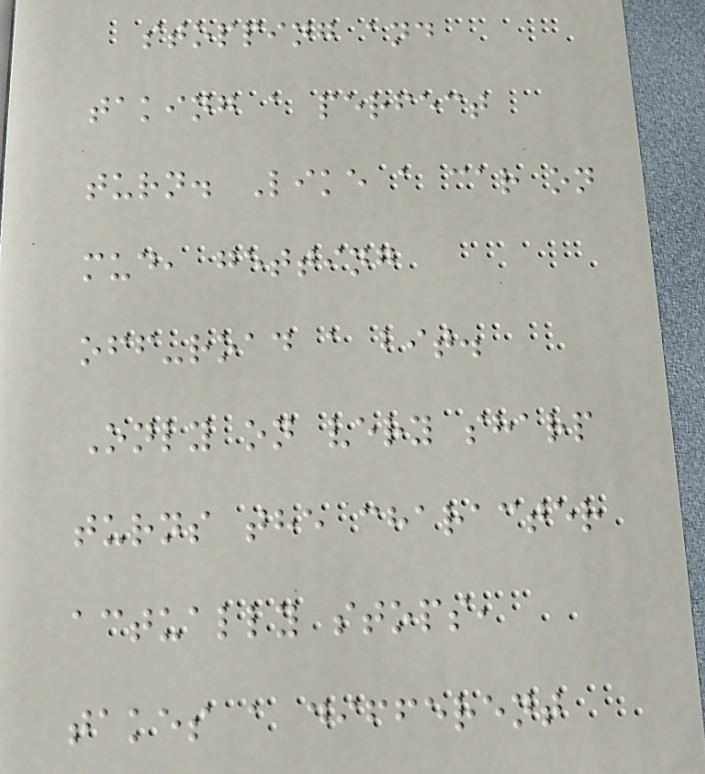stopping and
taking a perfect
turn. Like a car on
mud, getting
off-road a bit.
Only on very sharp
turns the character
actually stops,
takes a different
